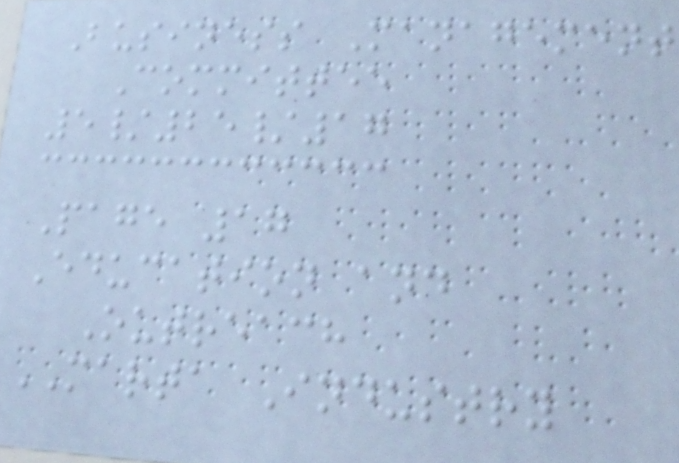Business Management
Committee
5/25/17
Page 17
Education and
Outreach
MARTA Industry
